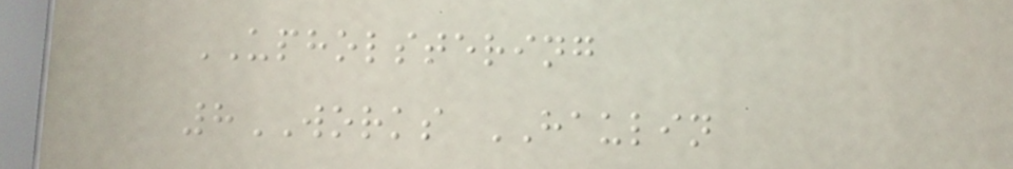UPHOLSTERING
8WORKS HAULIN
